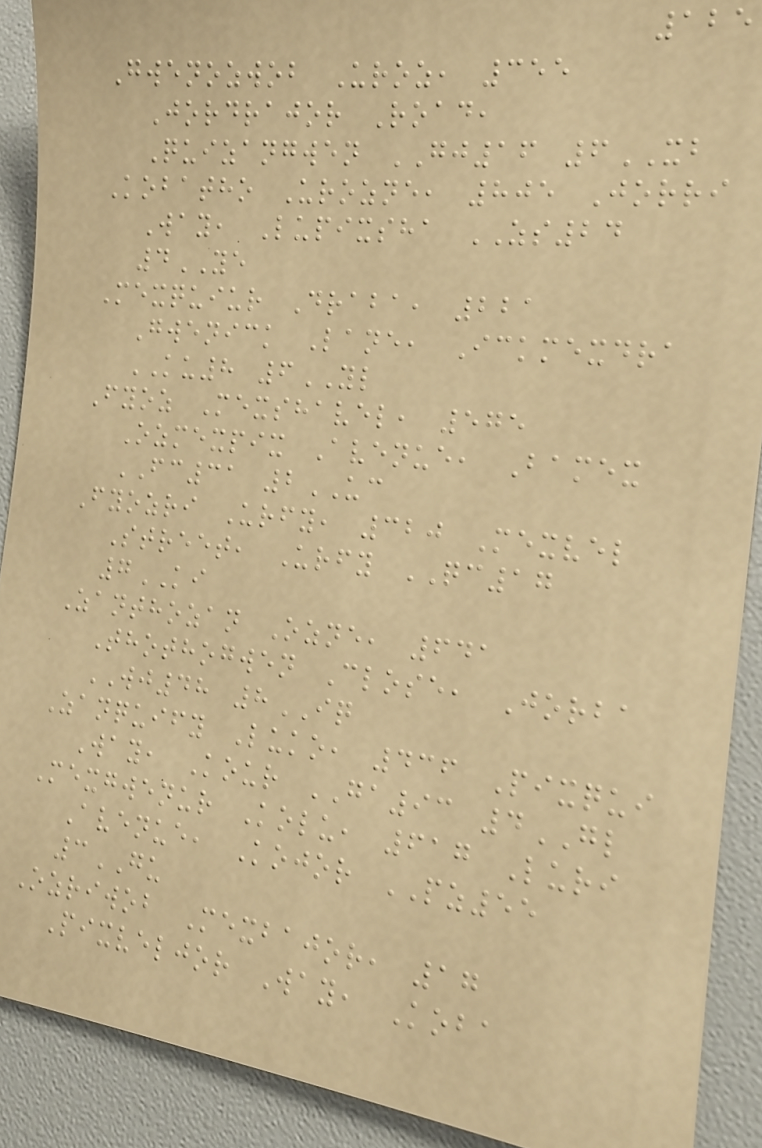125
Gwenozwob Uroz, 355
Jordrajor Road,
Quizangwen GJ16 6XB
Kobatho Urozne, 805 Jorri
Way, Lupixsha ZS24
4YE
Mexquiur Draba, 221
Gwenick Lane, Ickmexdra
KU8 6YL
Fyoz Mexshavel, 575
Ozmexpix Avenue, Bamex
FC31 2UC
Fyozri Urfy, 320 Mexvel
Street, Urfy QC17
7KI
Zanthozan Ozne, 641
Thothogwen Close, Jorba
WJ48 8IQ
Zanquify Luko, 436 Pixqui
Way, Kour GA93 4GL
Mexgwenur Kolu, 617 Luri
Avenue, Kojor PZ55
3GU
Ozriwob Mexbajor, 17
Pixveljor Way, Koba
